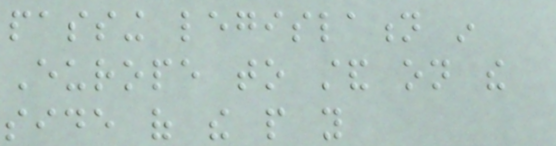passing legislation in
Europe to stand on the
side of the people you
